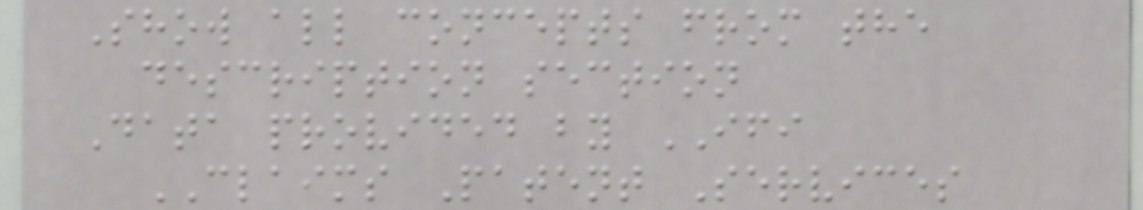Show all concepts from the
description section
Data provided by IFI
CLAIMS Patent Services
